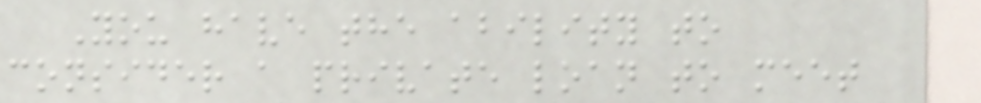You have the ability to
consider a private loan to meet
